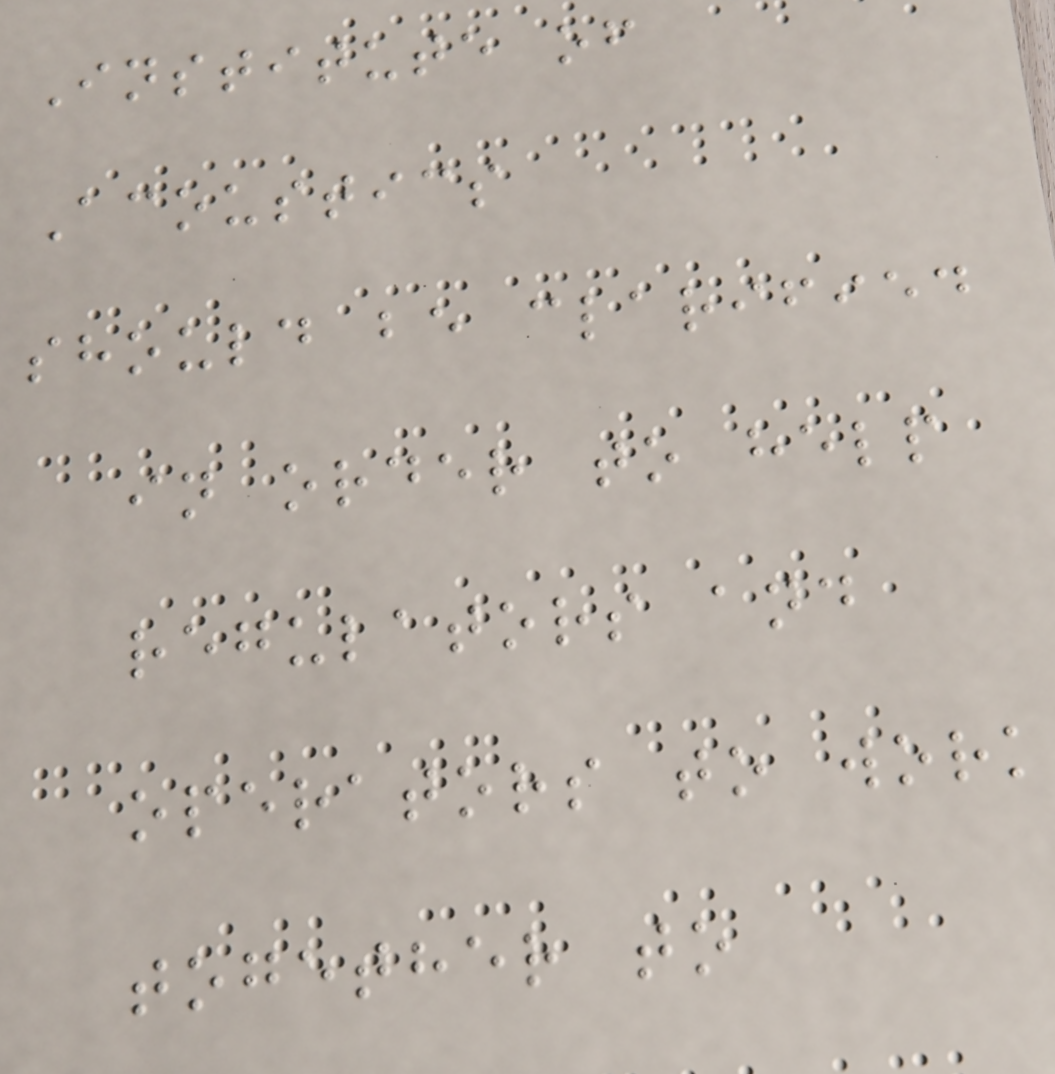Institute of
Acoustics
should be clarified
in order to help
regulators and
operators to work
together to
